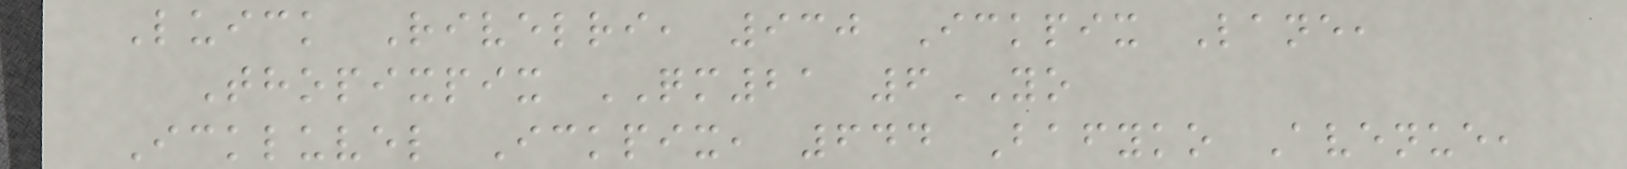Luick Rivelri, 930 Ickpix Lane,
Thopixpix QM21 6YO
Ickluvel Ickpix, 644 Bafyko Avenue,
